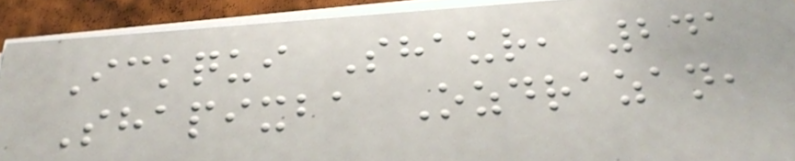Ickqui Shaur, 241
Shapixba Ozdrazan,
